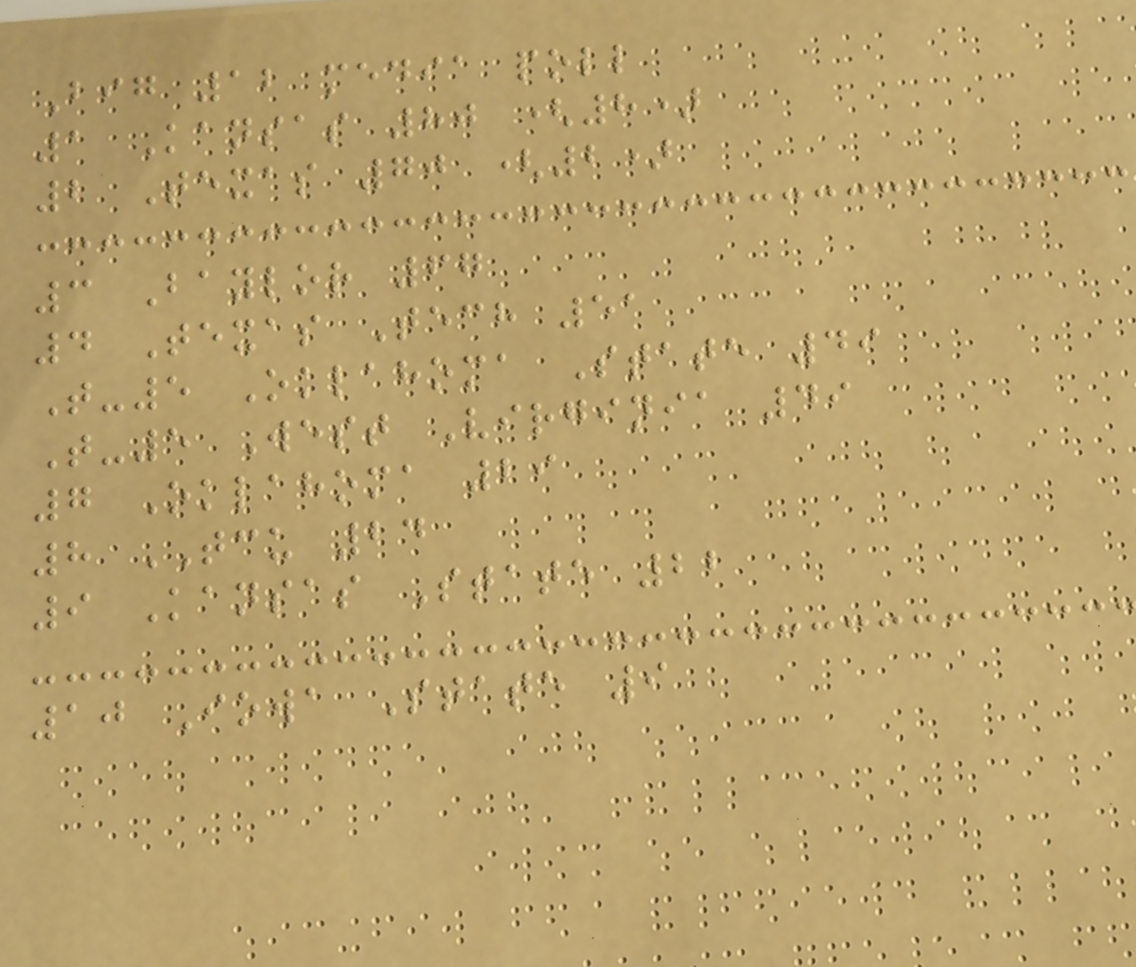Big 12 media poll
1 Kansas 80 (8)
2 Texas 70 (2)
3 Baylor 67
4 Texas Tech 51
T-5 Oklahoma State 49
T-5 West Virginia 49
7 Oklahoma 29
8 TCU 24
9 Kansas State 22
10 Iowa State 9
